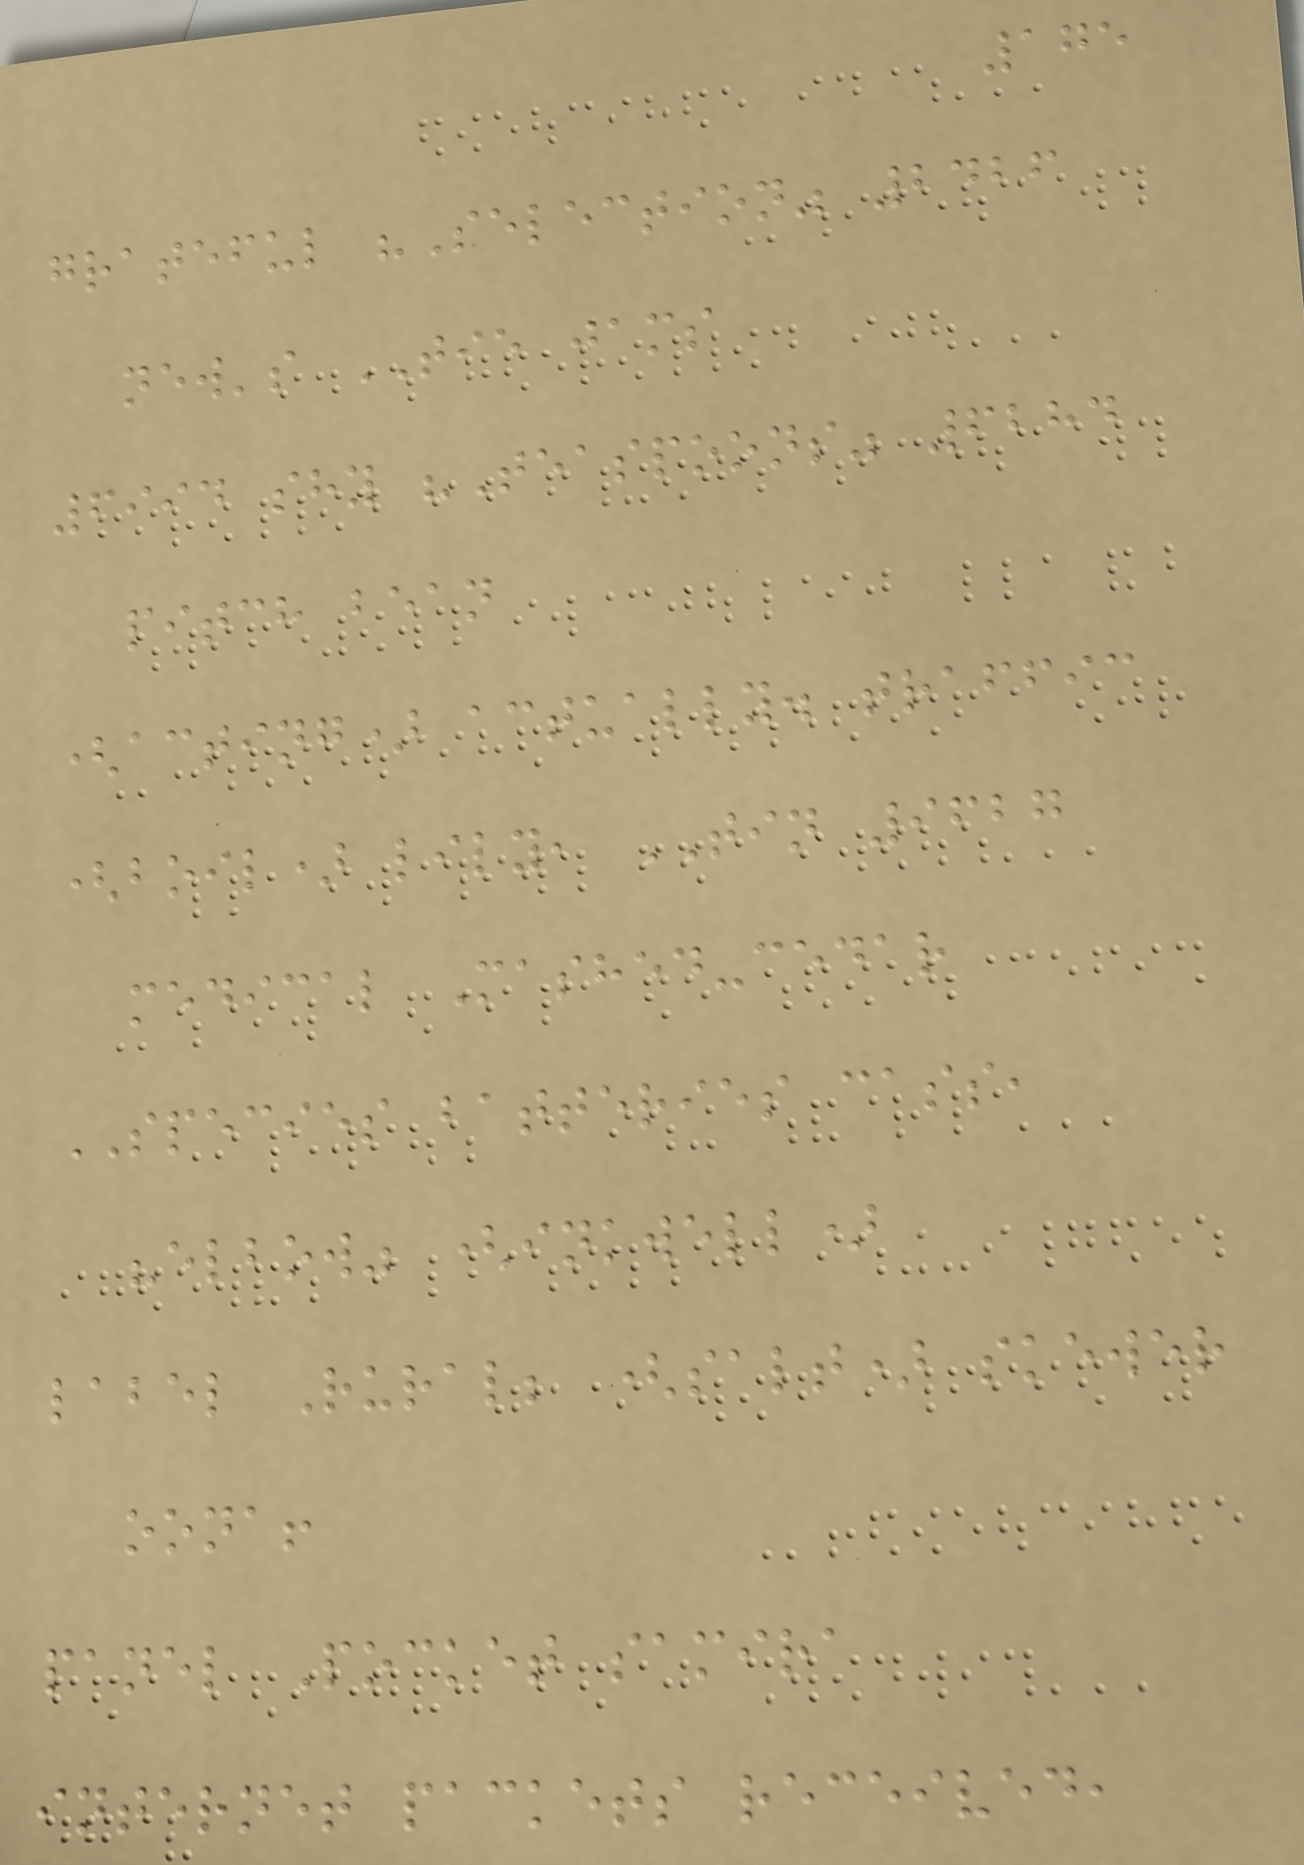175
grateful "Selection" 2426
new's TIE jams
6994 shy "Teaspoons" 6284
pitch bean
(acting) actually. traffic
(boil) lily, TIN 9627
medical Mashed-cedar
SPECIES batteries cass,
"elbow" (inkwell)
label Rural; (salt) skewer
oona!
panel Pocket samira
internet packets received,
